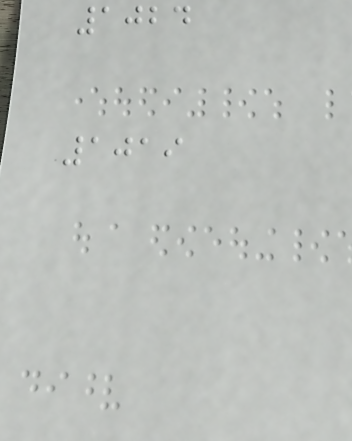1024
1019
